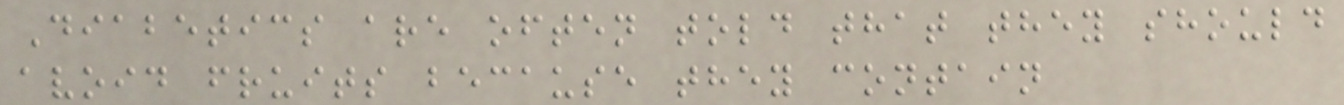Diabetics are often told that they should
avoid fruits because they contain
